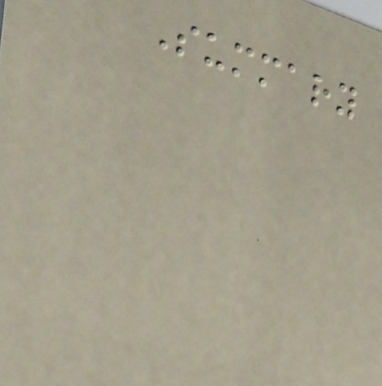Summary
